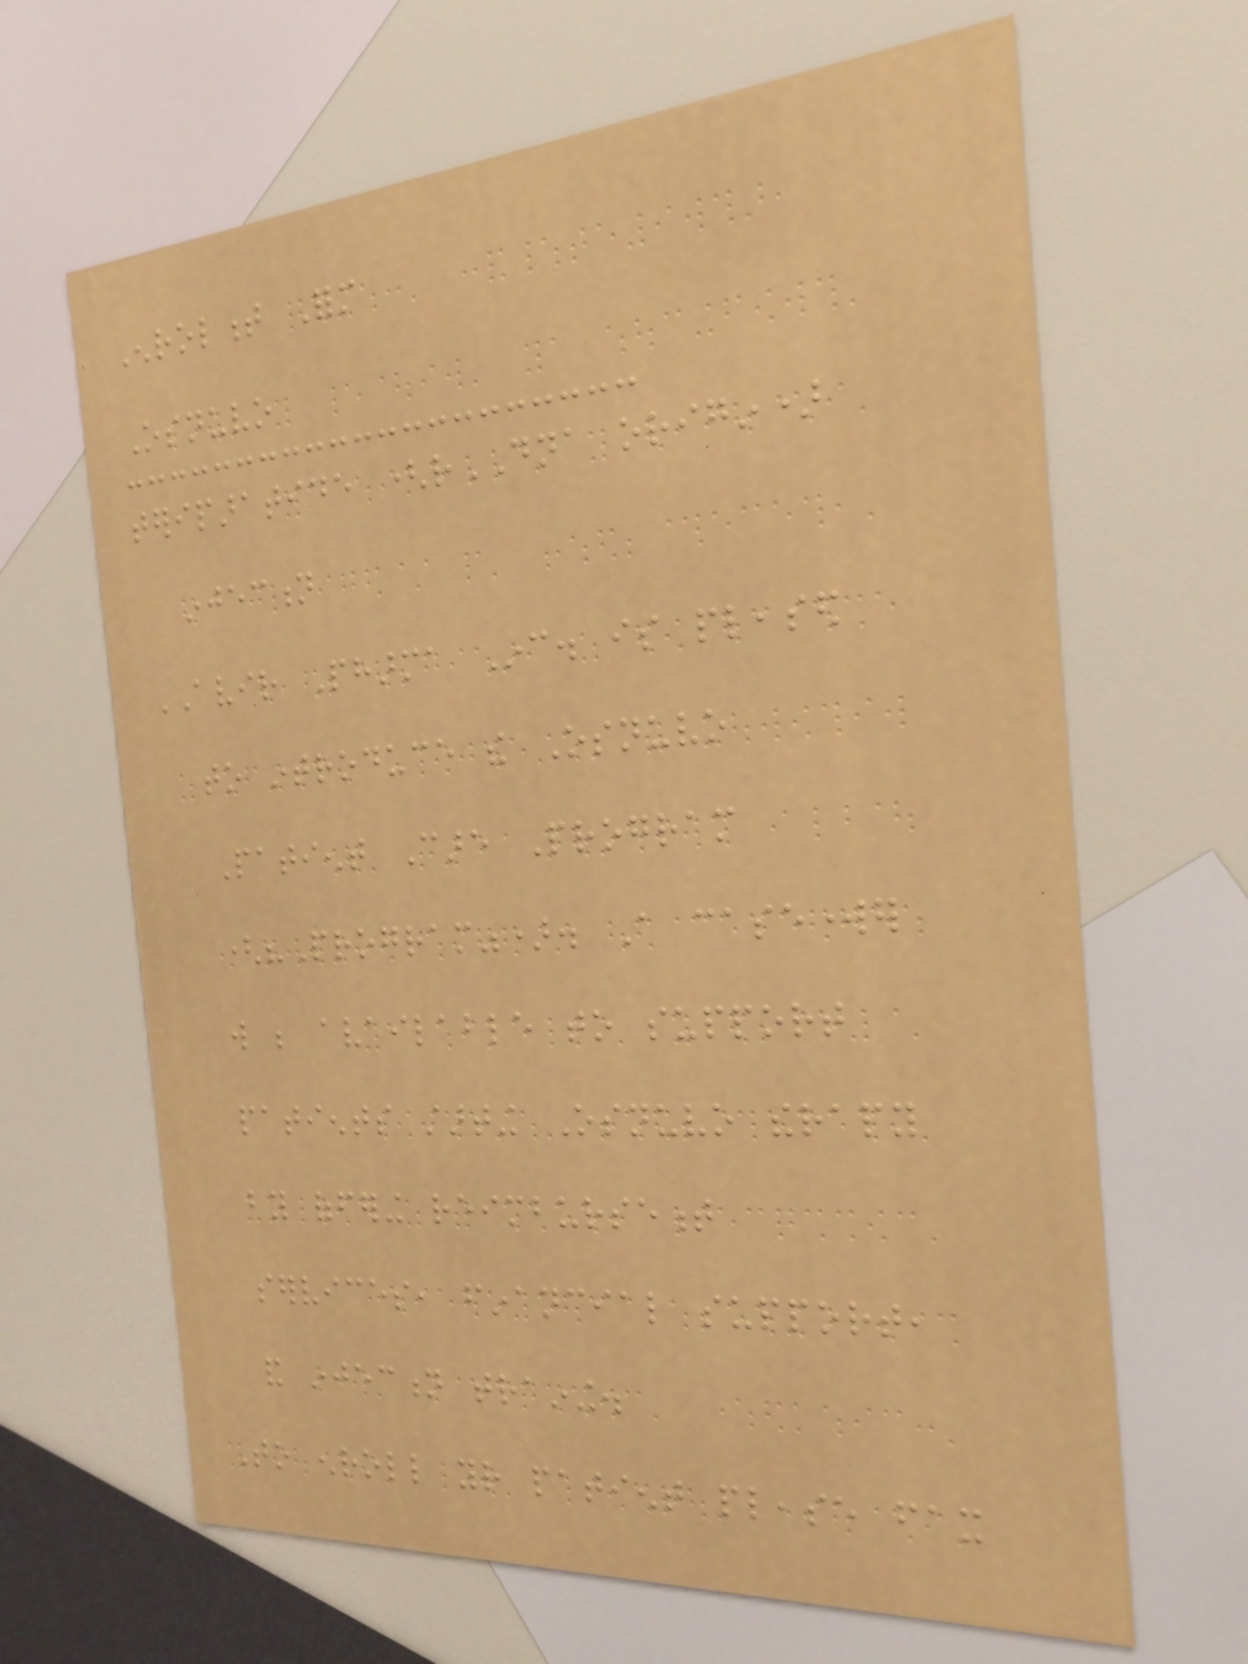Enrolment Form
Osnuvo
teriparatide (rDNA origin)
injection
AVIR Pharma Inc. is pleased
to introduce the Osnuvo
Patient Care Program
("Program"). A caseworker
will be available to support
patients starting Osnuvo therapy
by offering reimbursement
services, financial support,
and injection training.
To enroll your patient please fax
